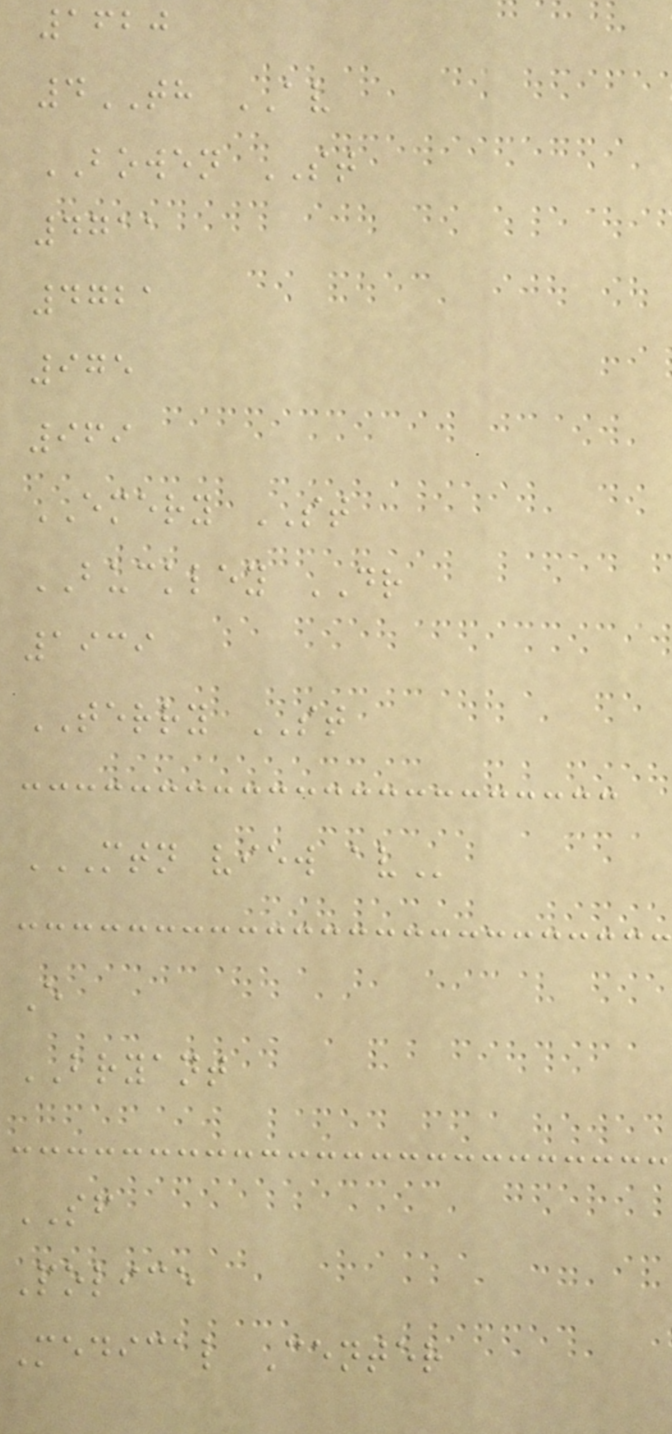1620
4TH AV
BOWEN ST
4711
4721
975
969
EMERY ST
BUCKLEY DR
1939
TERRY ST
MTN VIEW AV
E
BRYANT
SF
Police
Medical Center
